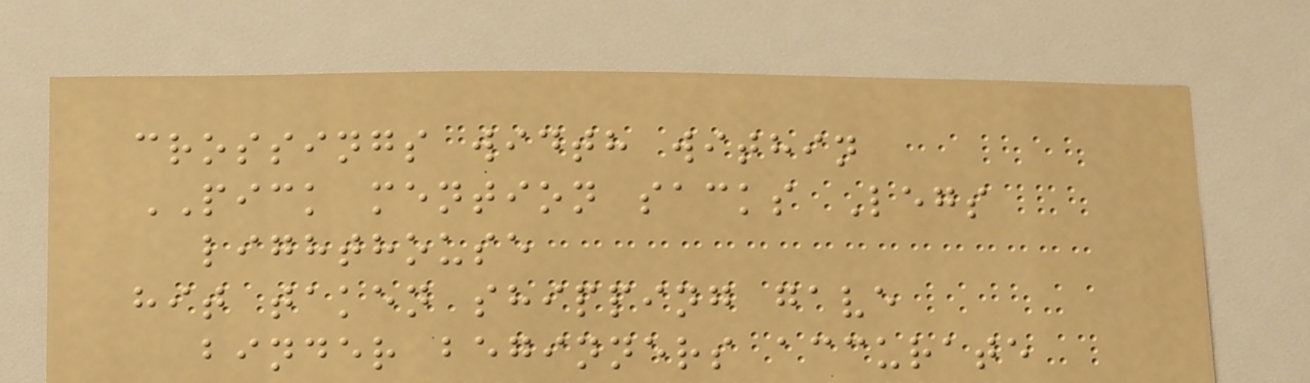crossings width within
PICK mention sacks Legs
lighthouse
hit taken shipping gave
binder beginners accurate
